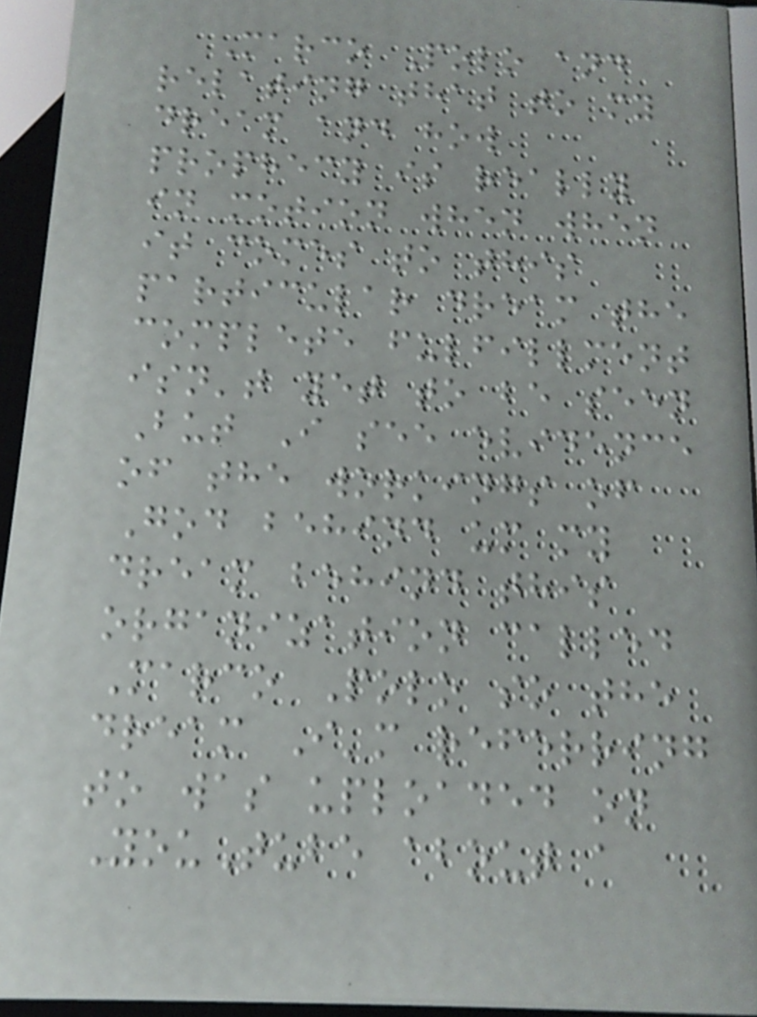Marco Polo and
relating that to my
dream and how
prophecy is really
in motion when when
it comes to this
particular dream the
complete fulfillment
isn't yet to be seen
But I see evidence
of the workings of
God behind um my
dream behind this
organization called
Marco Polo so the
dream I'm referring
to was uploaded on
YouTube about a
